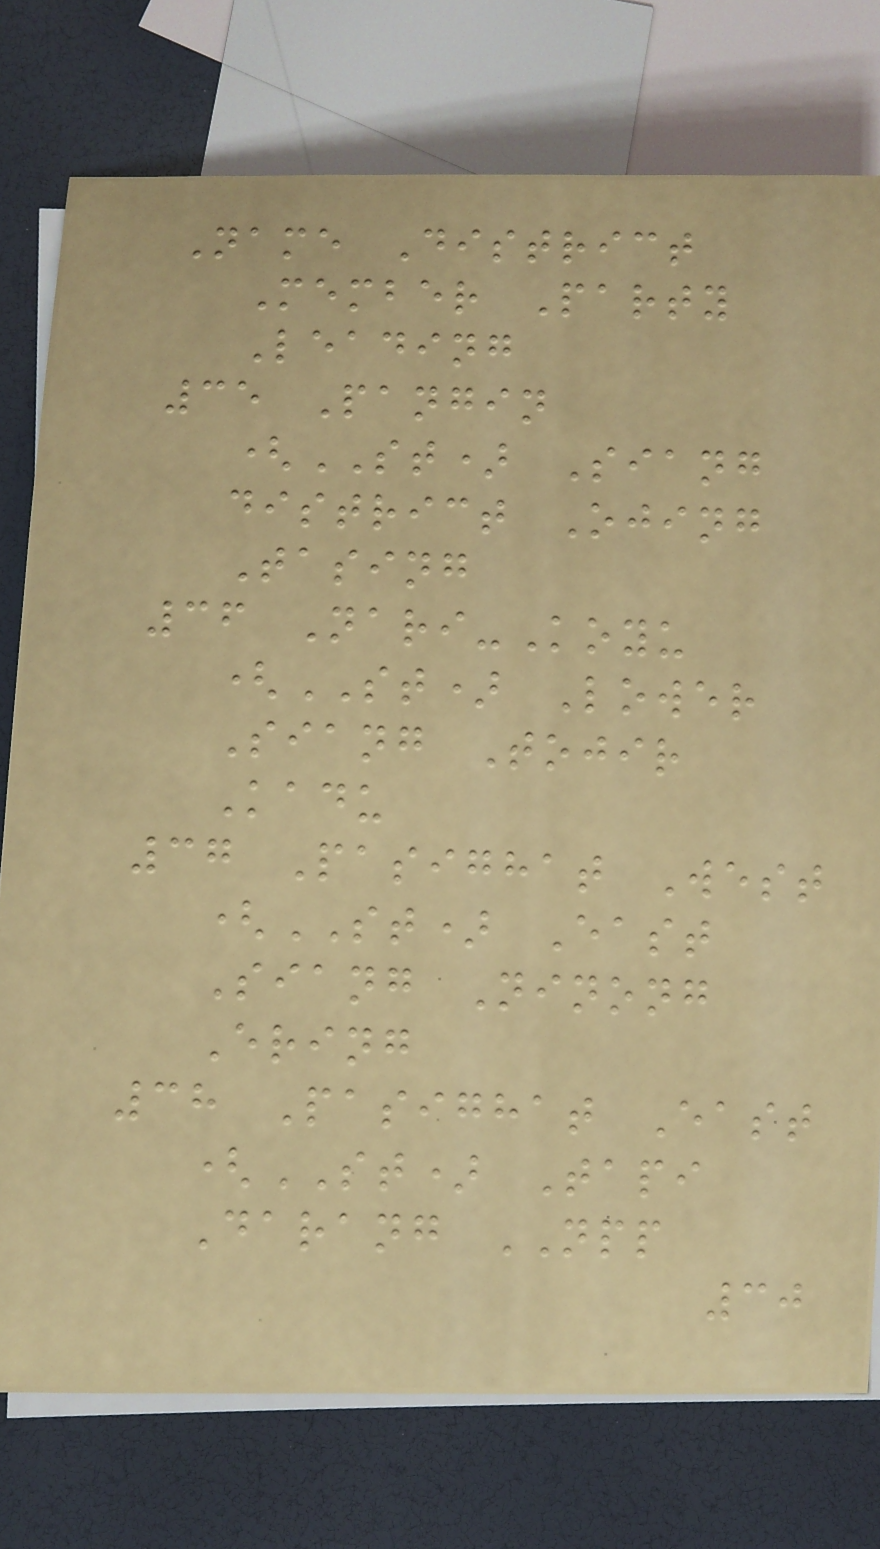Name District
Member Party
Leading
35 Pangin
(ST) Siang
district Ojing
Tasing
36 Nari-Koyu
(ST) Lower
Siang Tojir
Kadu
37 Pasighat West
(ST) East
Siang Ninong
Ering
38 Pasighat East
(ST) Tapi
Darang NPP
30
